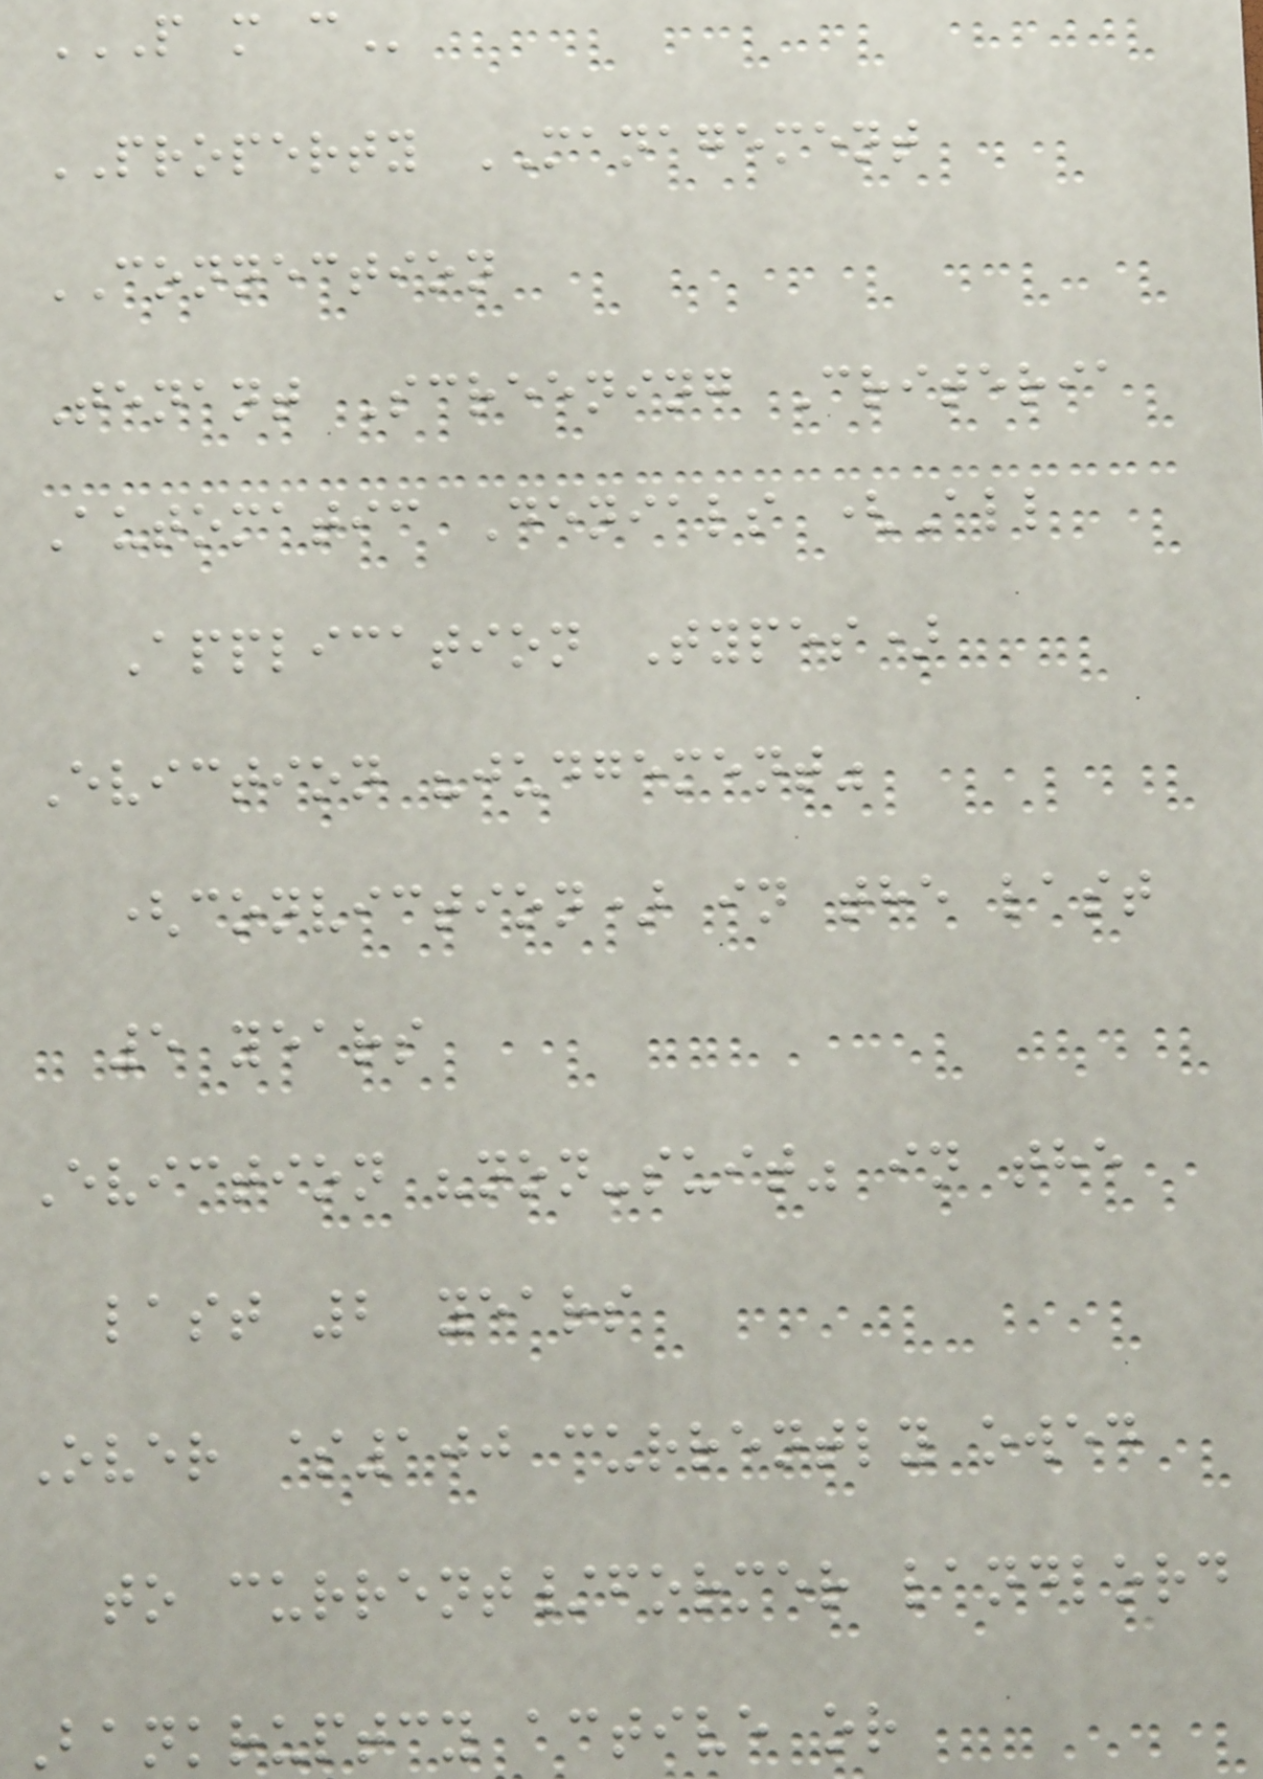P M C
PROPERTY MANAGEMENT
CONNECTION
Tenant Screening Criteria
Automatic Denials (All
Application Types)
Eviction "judgement"
(conviction) in the last
5 years
Eviction "non-suit" in the
last 2 years
Over $100 currently owed
to current/former landlord
Bankruptcy active or
